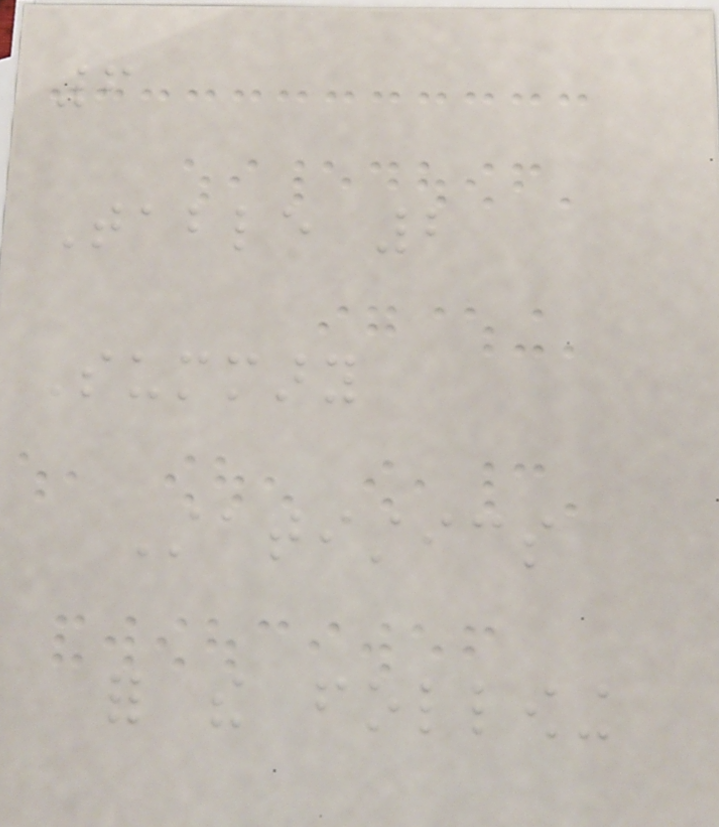6
Table 2
Summary
Statistics
for the following
